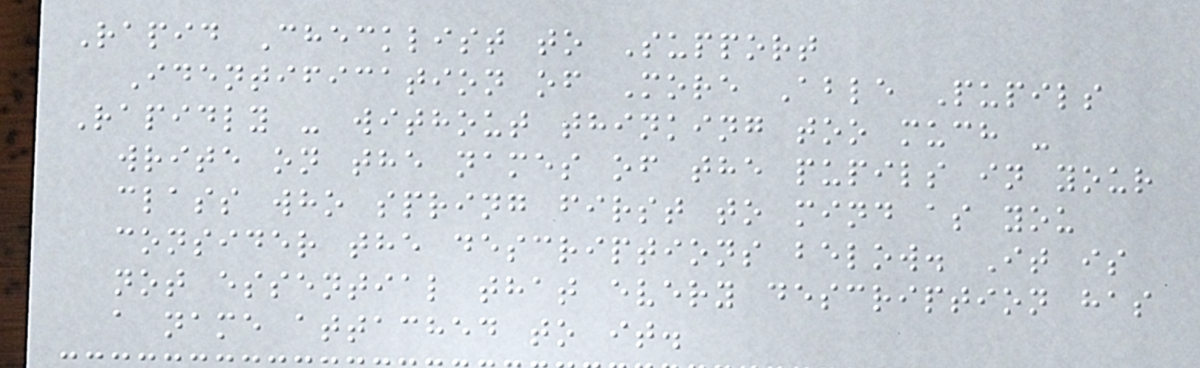Rapid Checklist to Support
Identification of More Able Pupils
Rapidly - without thinking too much -
write on the names of the pupils in your
class who spring first to mind as you
consider the descriptions below. It is
not essential that every description has
a name attached to it.
